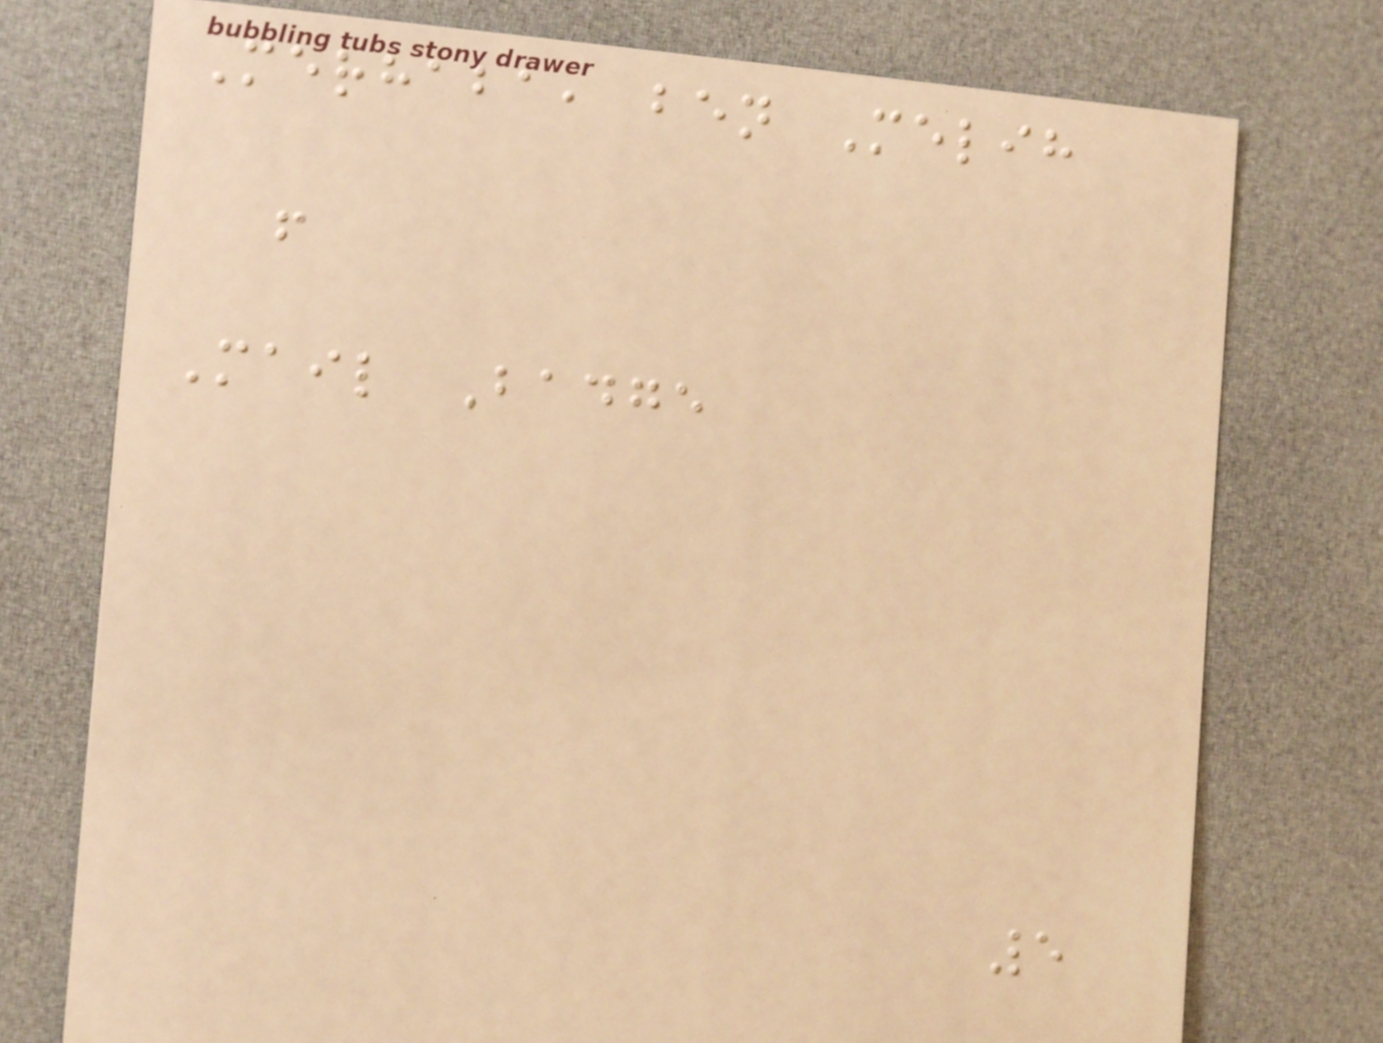Merhaba, ben Melih
!
Mail Badge
5
